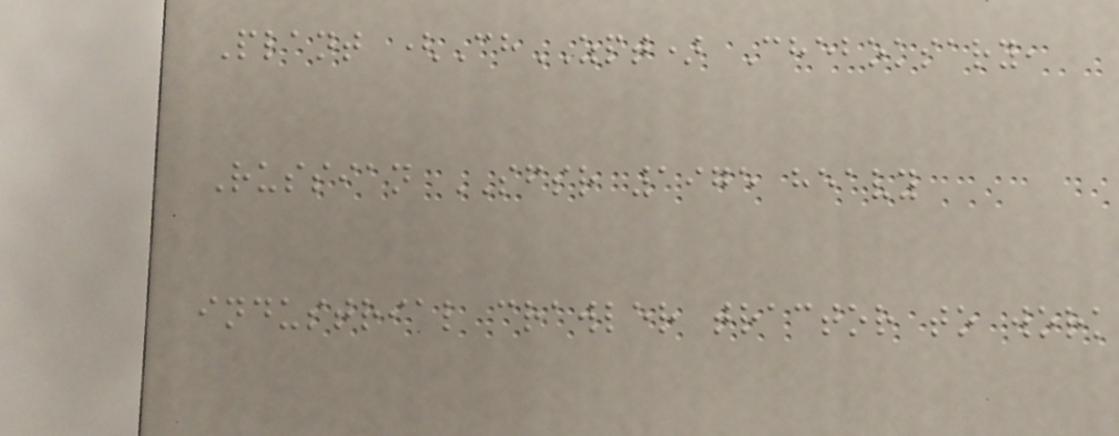Plant (ChZPT) Cheboksary,
Russian SFSR 1975 heavy
industrial crawler tractor to work
